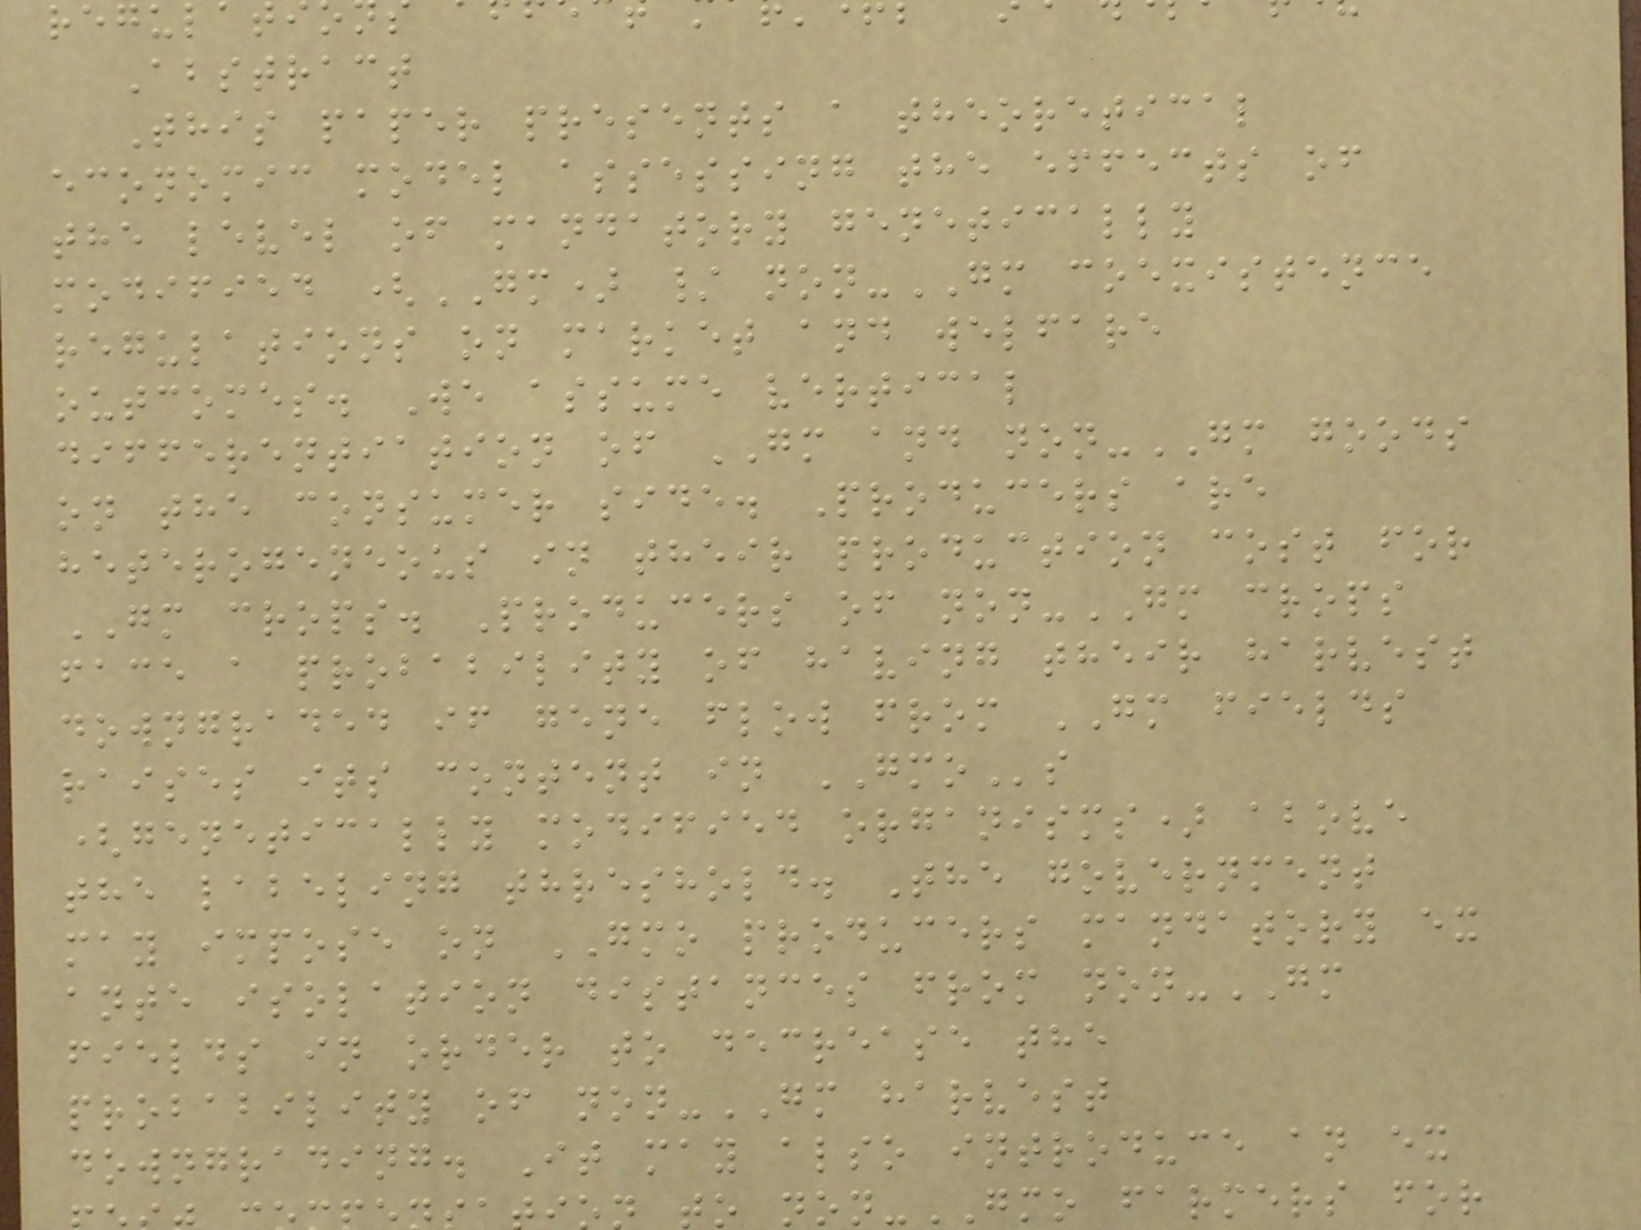Abstract
This paper presents a theoretical
economic model assessing the effects of
the level of mandatory genetically
modified (GM) / non-GM coexistence
regulations on market and welfare
outcomes. We assume vertical
differentiation of GM and non-GM goods
on the consumer side. Producers are
heterogeneous in their production cost for
GM crops. Producers of non-GM crops
face a probability of having their harvest
downgraded if gene flow from GM fields
raises its content in GMOs
(genetically modified organisms) above
the labeling threshold. The government
may impose on GMO producers mandatory ex
ante isolation distances from non-GM
fields in order to decrease the
probability of non-GM harvest
downgrading. It may also introduce an ex
to non-GMO farmers for
